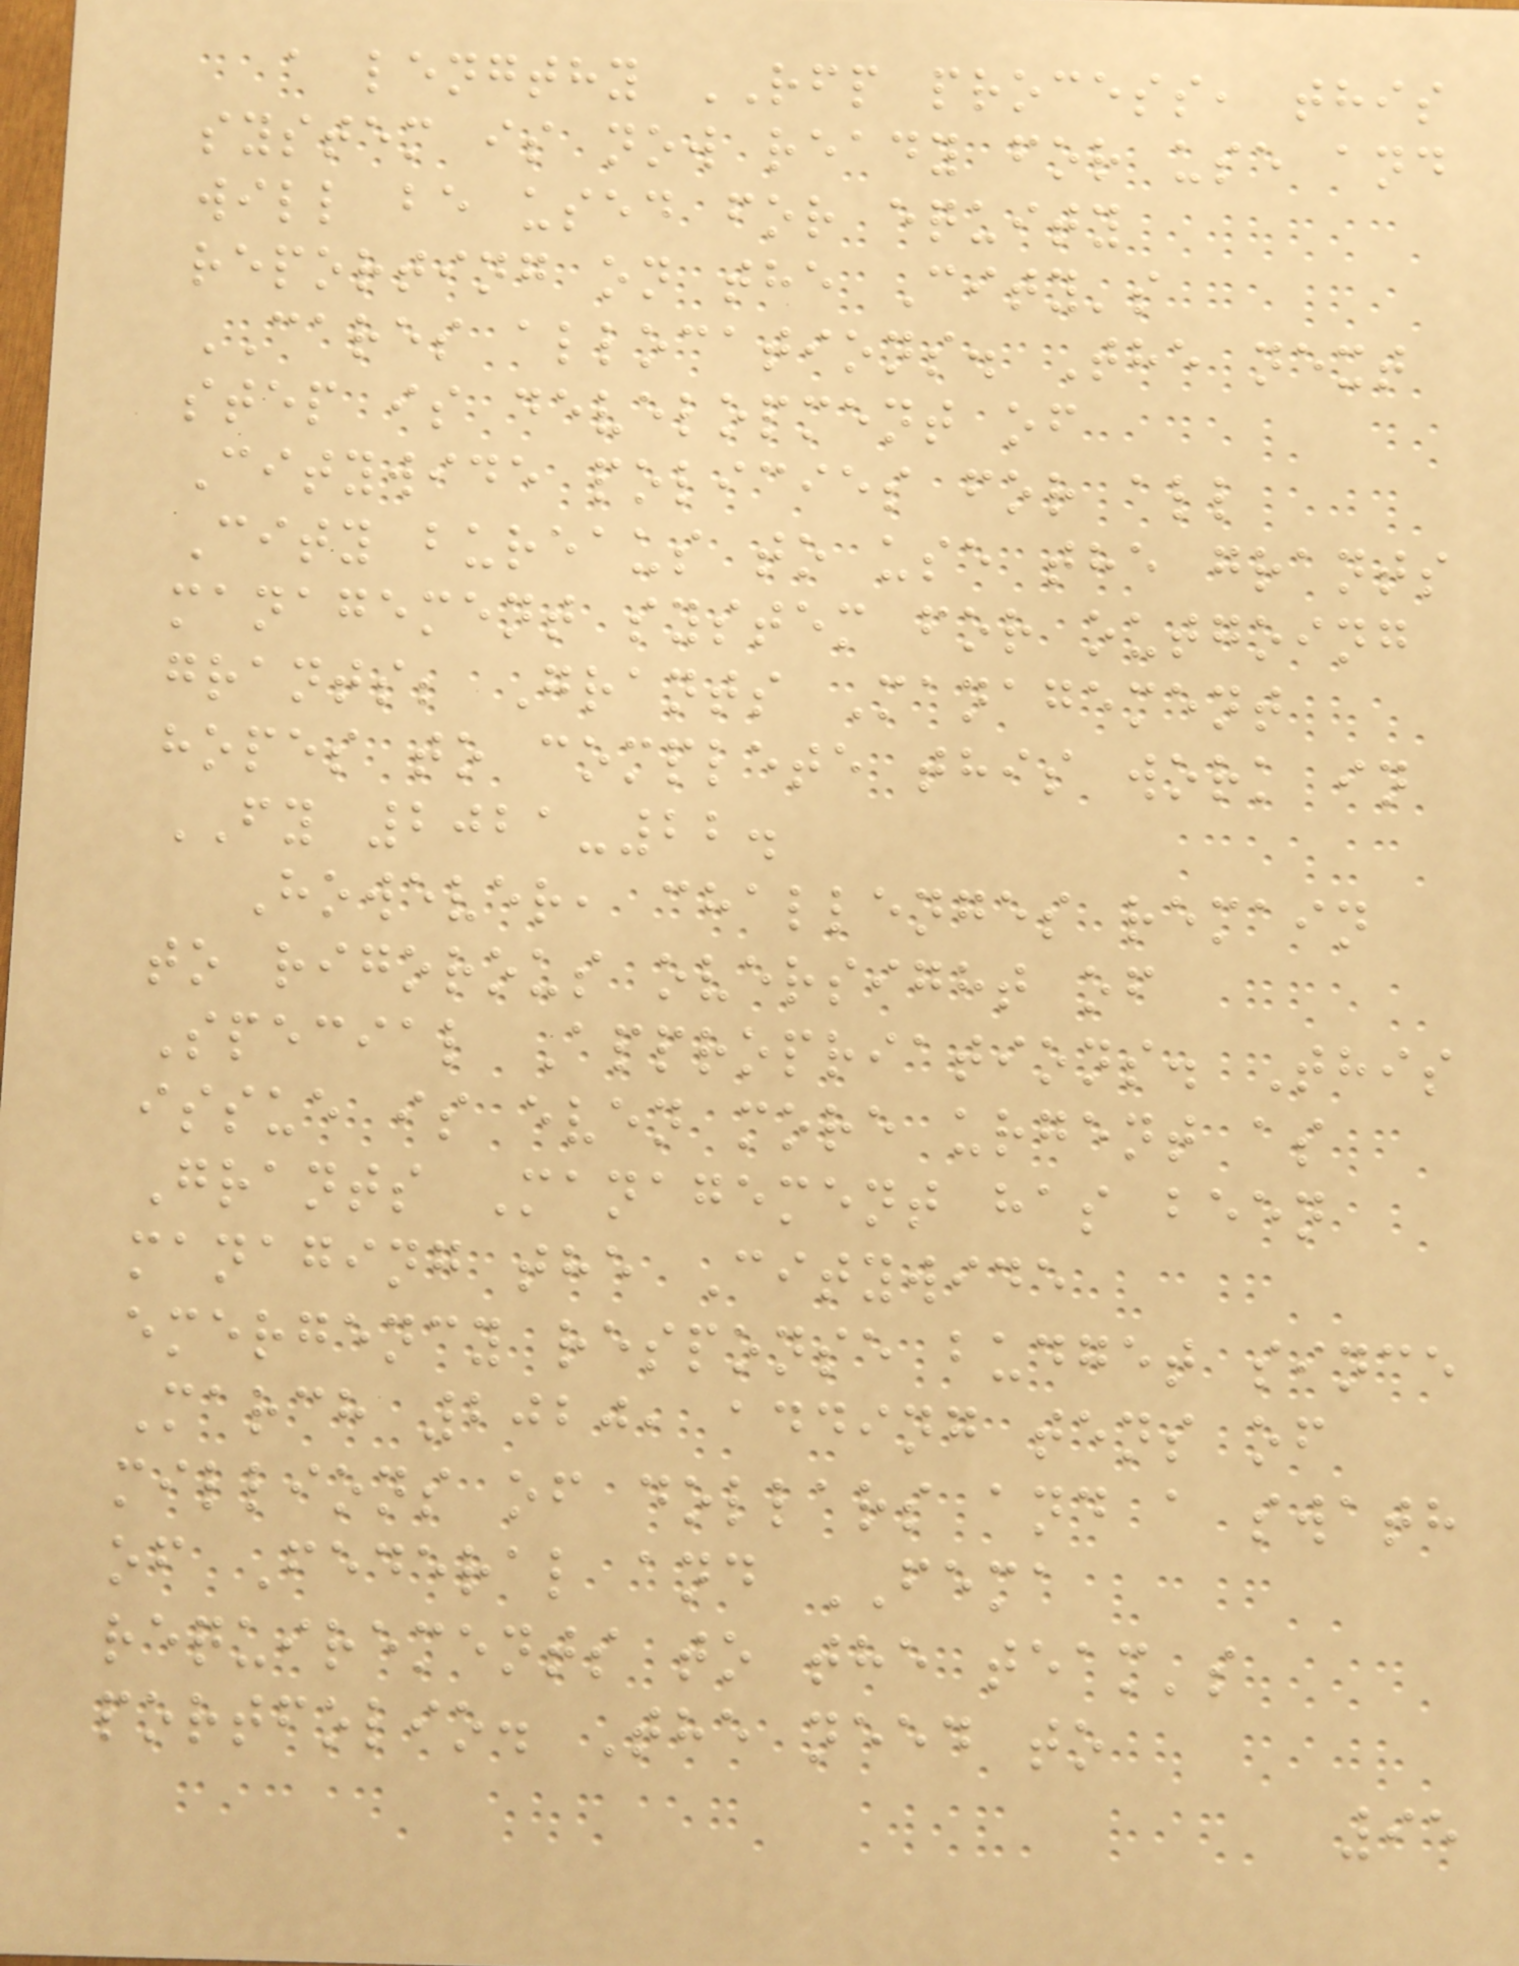a lengthy RFP process, this
system is now ready for use and
will be used for equity
reporting on the City's
CARES allocations. The next
step is development of
Citywide policies for all
City bureaus to use the grants
management system for outgoing
grants; Grants Management
hopes to complete this work in
FY 2021-22.
However, challenges remain
to rigorous oversight of
Special Appropriations. This
issue is even more urgent as
Grants Management has been
managing the Citywide
emergency response budget since
March 2020, adding tens of
millions of dollars and a swath
of Federal and FEMA
requirements to the team's
portfolio. The need to
95
